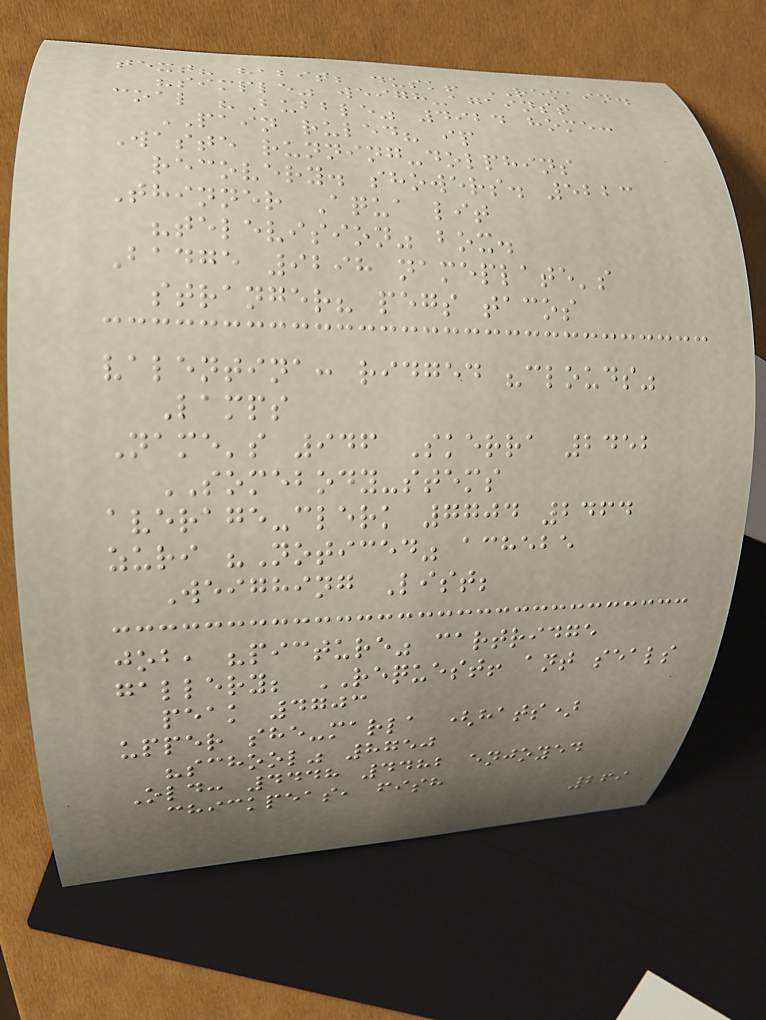text? habit; dusk! REMAIN.
"simple" weigh-against
coal "Bubble" 4924 home:
PAIN ruled? ip
Waste running-dolphins
recovery. showers. 5223
Thinner Aqua lit
"television" box.
Badge 9298 nameplate's
stranger? pegs tacos
valentina: ridged "clouds"
Lamps
Name's 946 Skerra 2452
SOMEBODY-stems
average-clerk 7704 2464
zuri "Noticed" achebe
Weighing List;
job, "picture" cartridge
gallery; REQUEST! ant seals
peak 4703
upper she-marla (hats)
"school" 8750
Old: 4448 4482 enjoyed
chickpeas, fish
269
